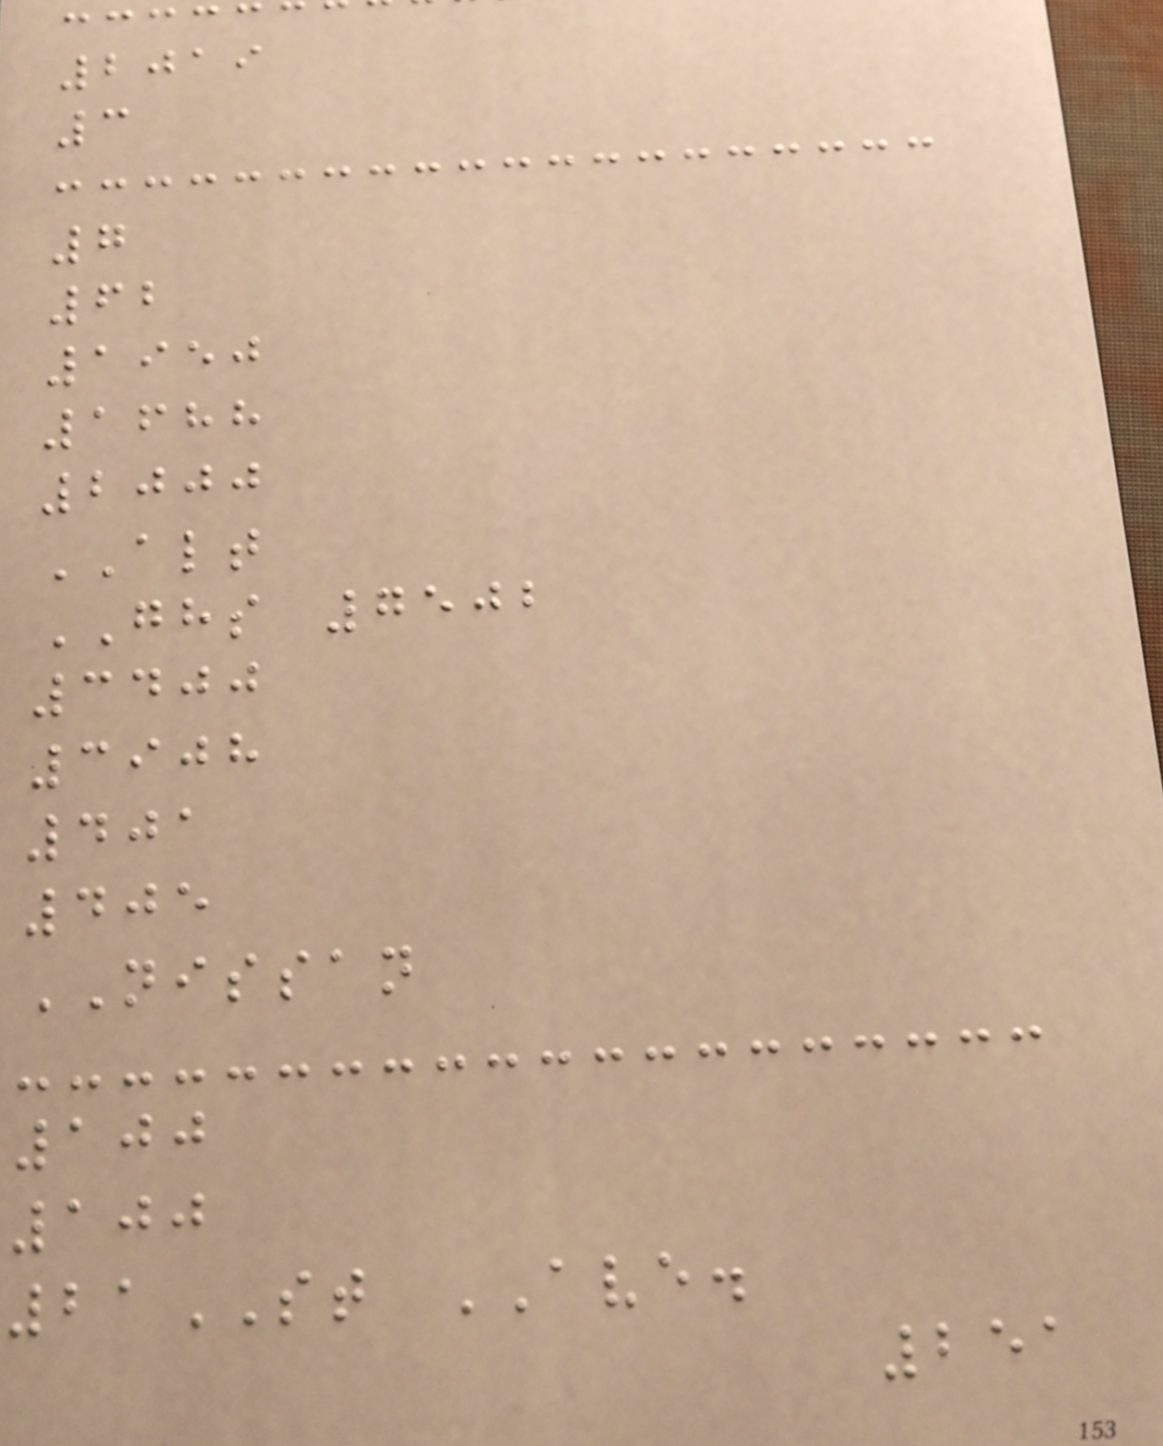2019
3
7
62
1950
1688
2000
ALT
GHS 7502
3400
3908
401
405
NISSAN
100
100
21ST AVE.
251
